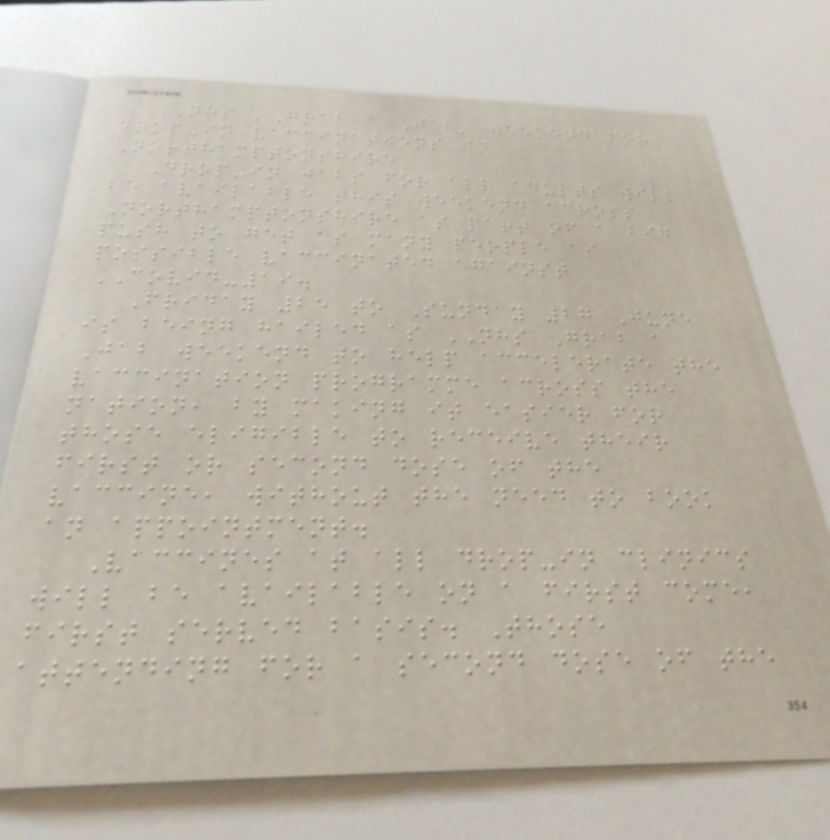NHS 'Grab a Jab' weekend for
drop-in vaccinations in
Northamptonshire
Drop-in jabs for all adults will
be available this weekend across
Northamptonshire as part of a big
push to get as many people as
possible vaccinated against
COVID-19.
Friday 25 to Sunday 27 June
is being hailed as NHS Grab a
Jab weekend to help accelerate the
vaccination programme across the
nation, by making it easier for
those eligible to receive their
first or second dose of the
vaccine, without the need to book
an appointment.
Vaccines at all drop-in clinics
will be available on a first come,
first served basis. Those
attending for a second dose of the
